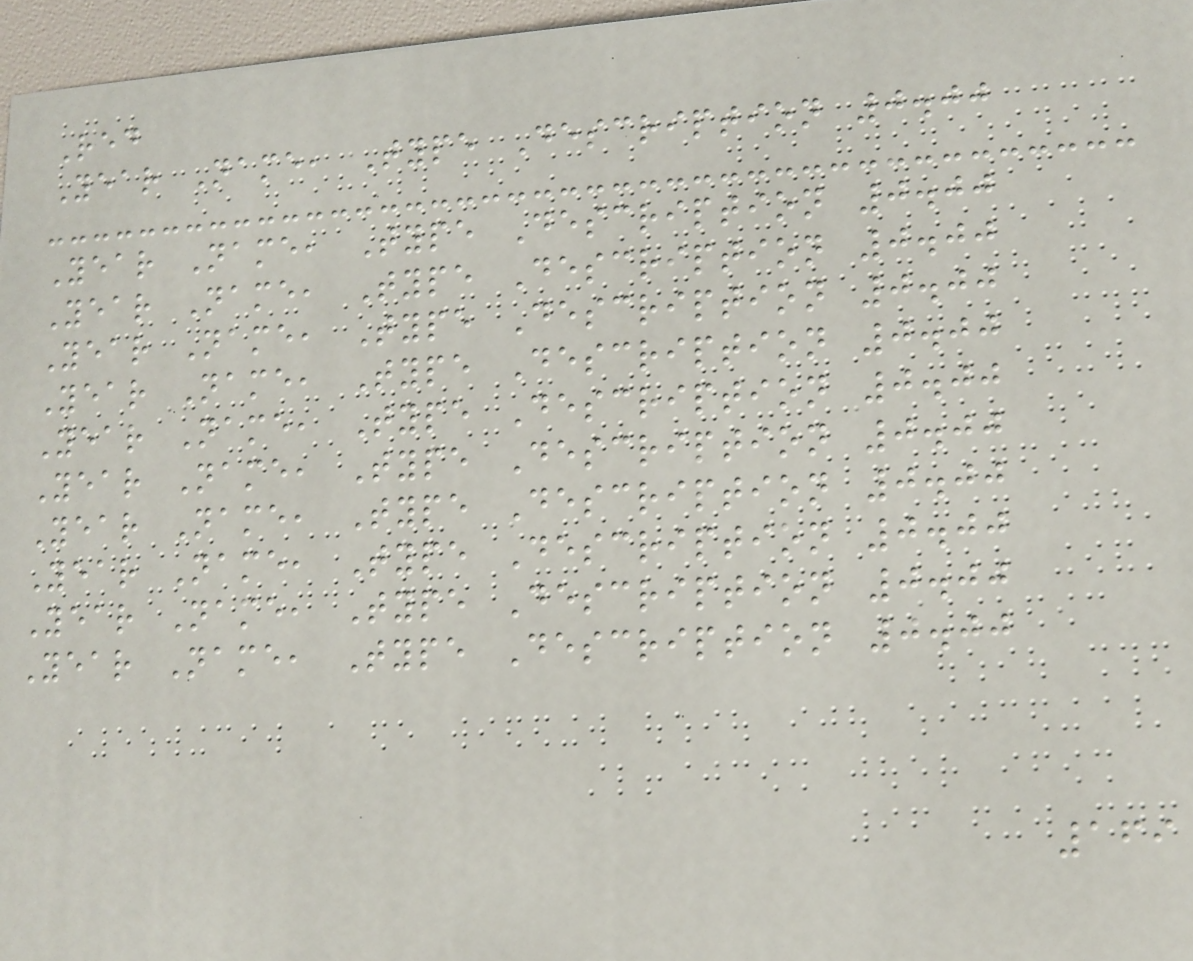Red
Year Name, Type Description 0.00
Year Name, Type Description 0.00
Year Name, Type Description 0.00
Year Name, Type Description 0.00
Year Name, Type Description 0.00
Year Name, Type Description 0.00
Year Name, Type Description 0.00
Year Name, Type Description 0.00
Year Name, Type Description 0.00
Year Name, Type Description 0.00
Year Name, Type Description 0.00
169
